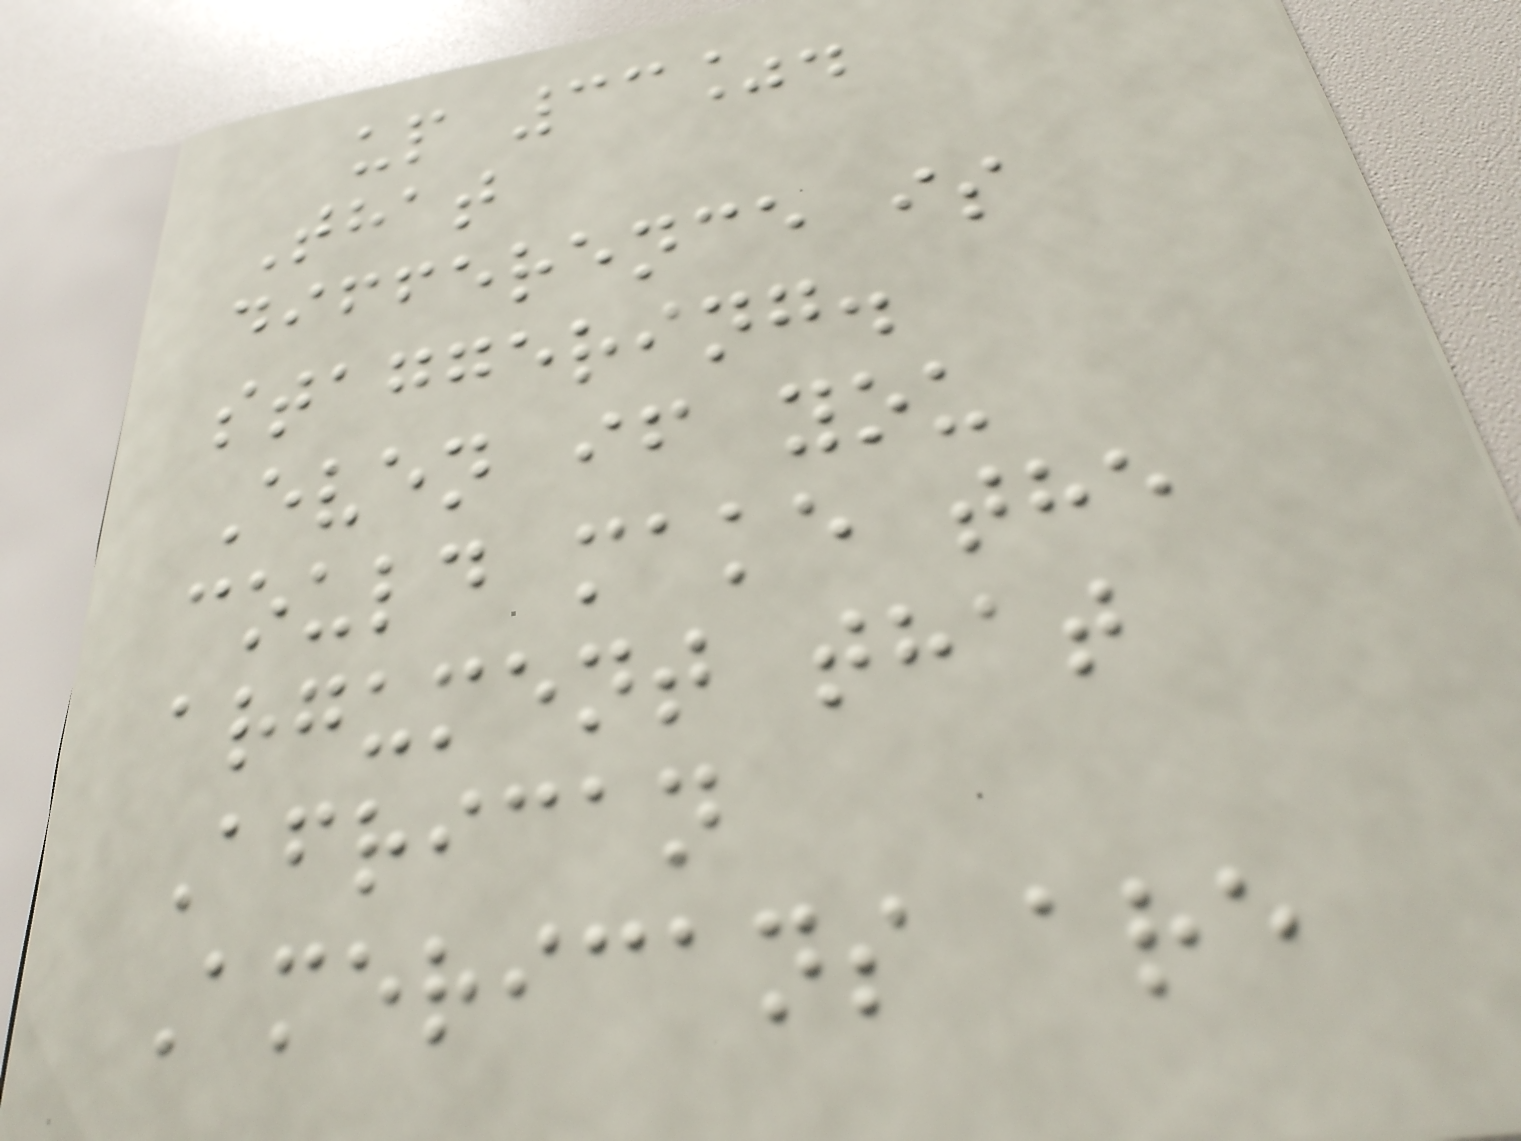up 33%.
That
difference is
staggering.
Even if you
could make the
argument that
African
Americans are
